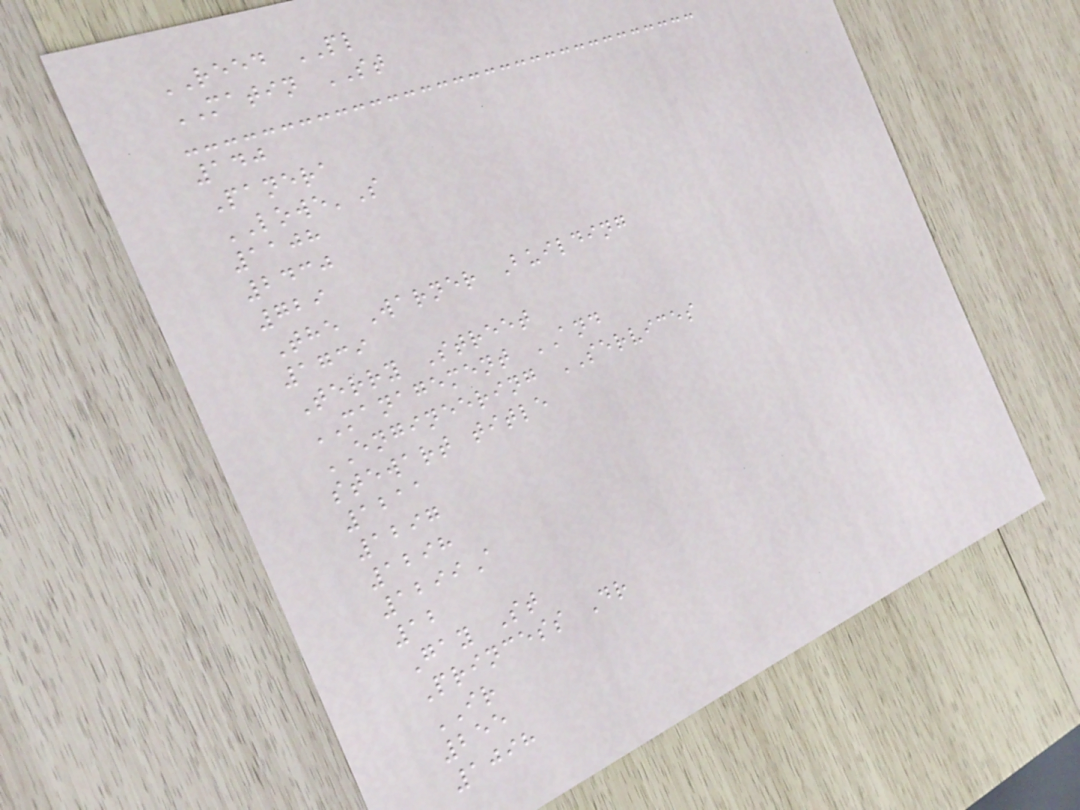REED PL
MATIN ST
140
Panera
LOWE'S
1108
2430
729
The Warner Building
1739
Terry Street
MANAGEMENT AND
ENGINEERING SERVICES
stewart title
1211
1297
1298
1299A
12
Gay St
Princess Dr
IR
255
1098
